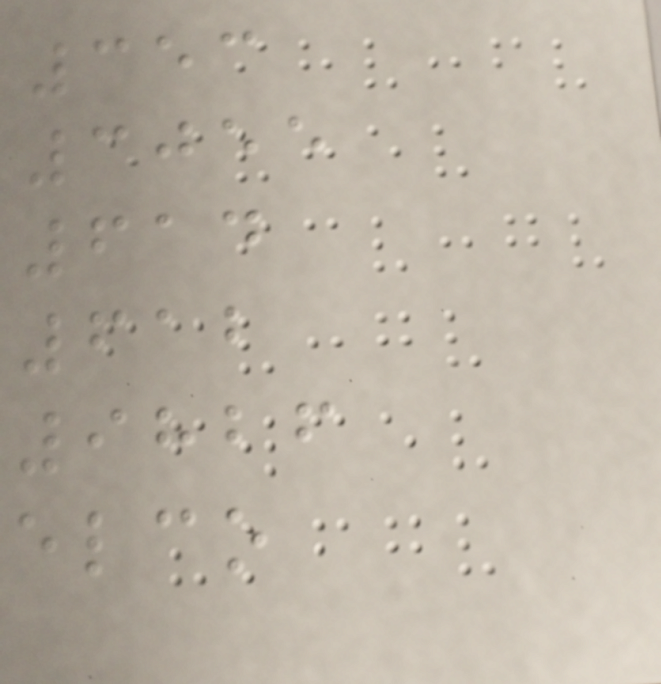353
3055
614
612
9826
elco
